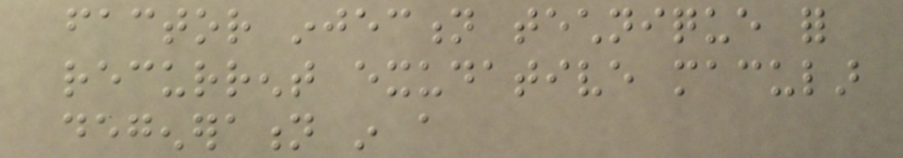factor injection technique for
recurrent exudative macular
degeneration in a
